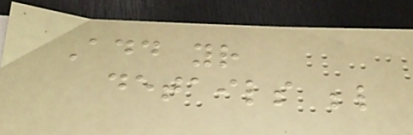Add your
details below
